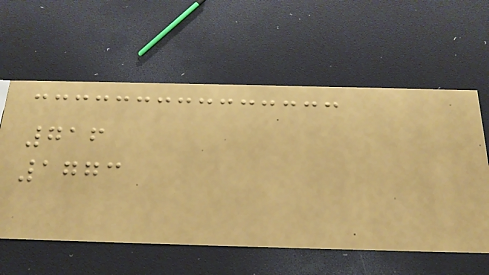716
1773
